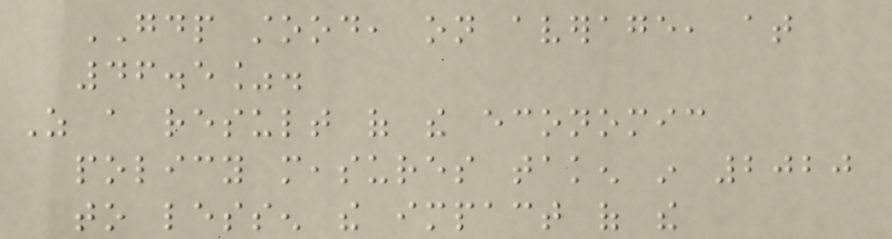GDP stood, on average, at
46.5%.
As a result of the economic
policy measures taken in 2020
to lessen the impact of the
